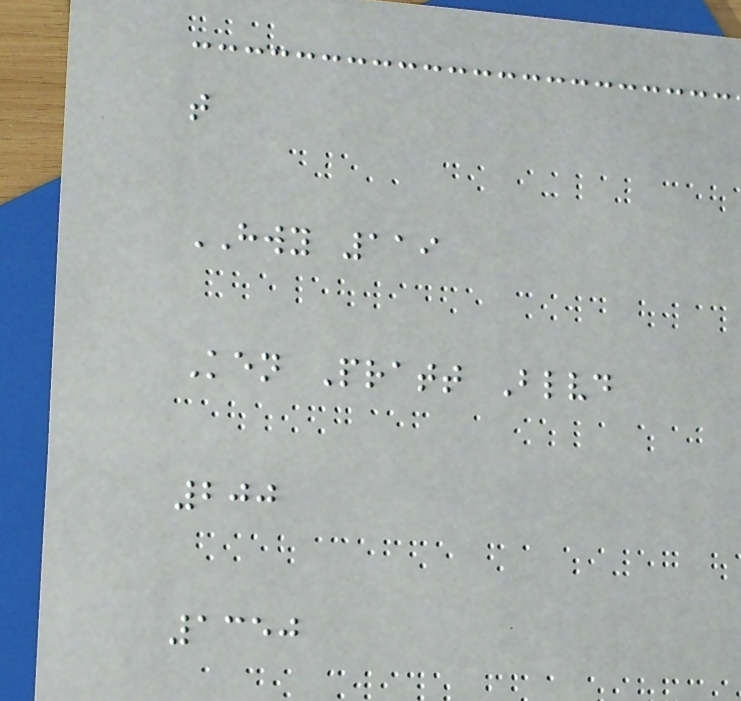t
HWY 119
Ken Pratt Blvd
200
1350
